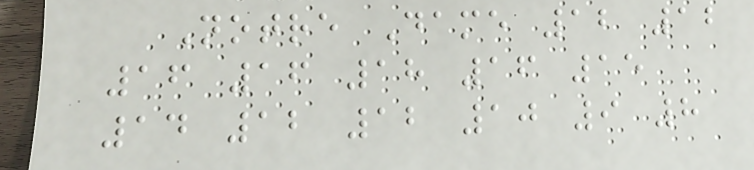Notre Dame 12 12
16 16 18 16 15
14 12 12 10 9 8
